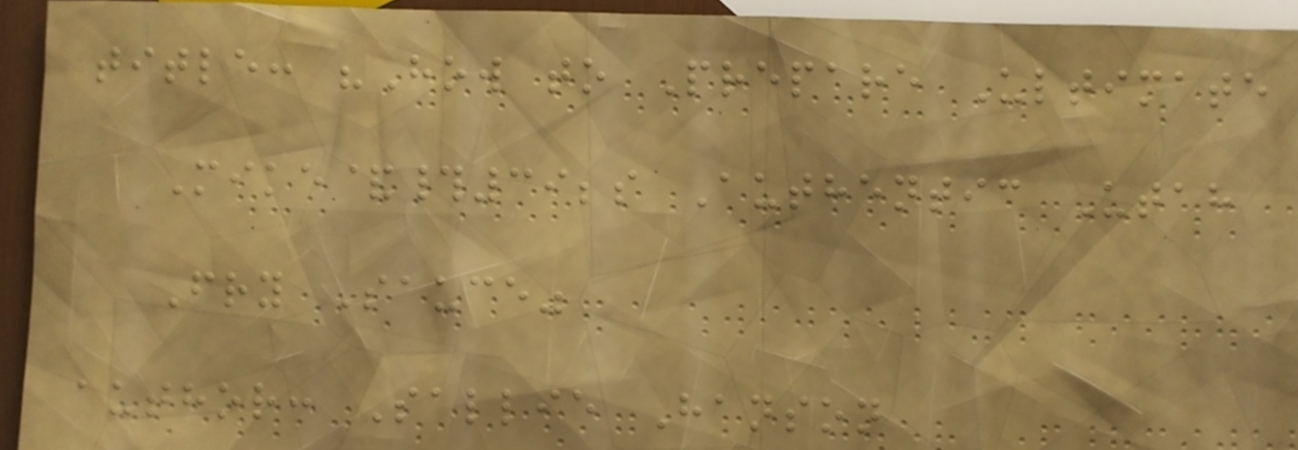title: "How to Prepare Ultimate
Mike&#39;s Authentic Utah
Fry Sauce"
author: Sallie Hanson
